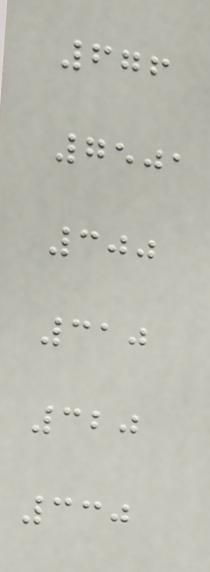676
7501
300
310
320
330
